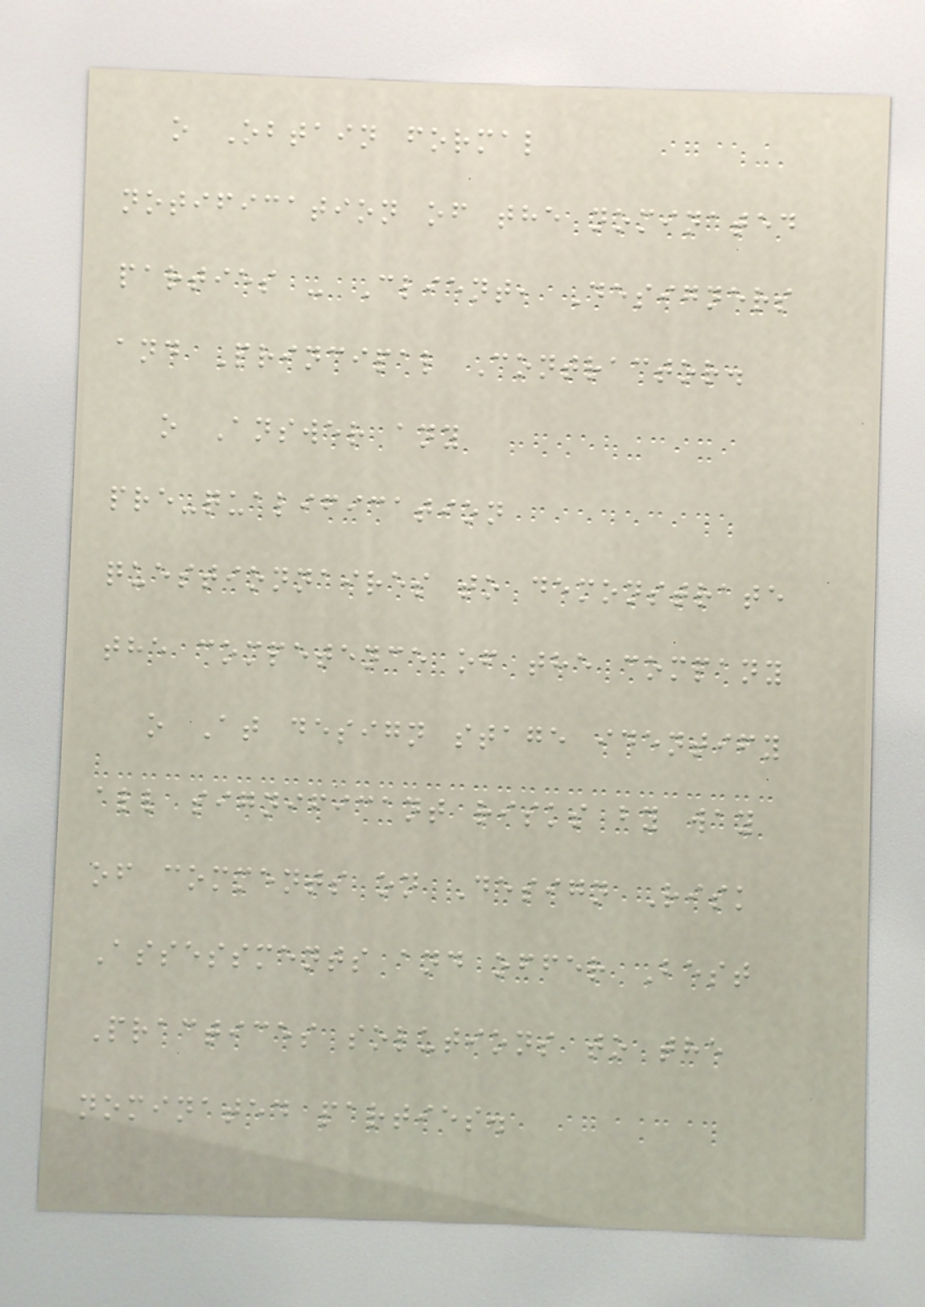o Obtain formal
notification of the nominated
parties - Client, Designers
and Principal Contractor.
o Answer any
pre-qualification
questionnaires to demonstrate
the competence of the company
o At design stage identify
all significant risks by way
of comments on Design Risk
Assessments and offer Best
Practices solutions to the
nominated parties.
